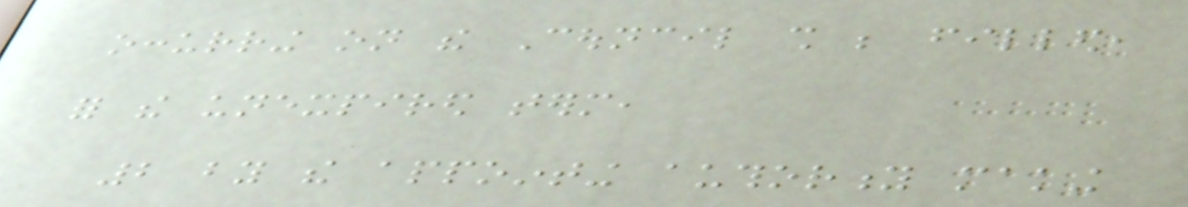occurring on the Council shall be filled,
for the unexpired term,
2 by the appointing authority making
